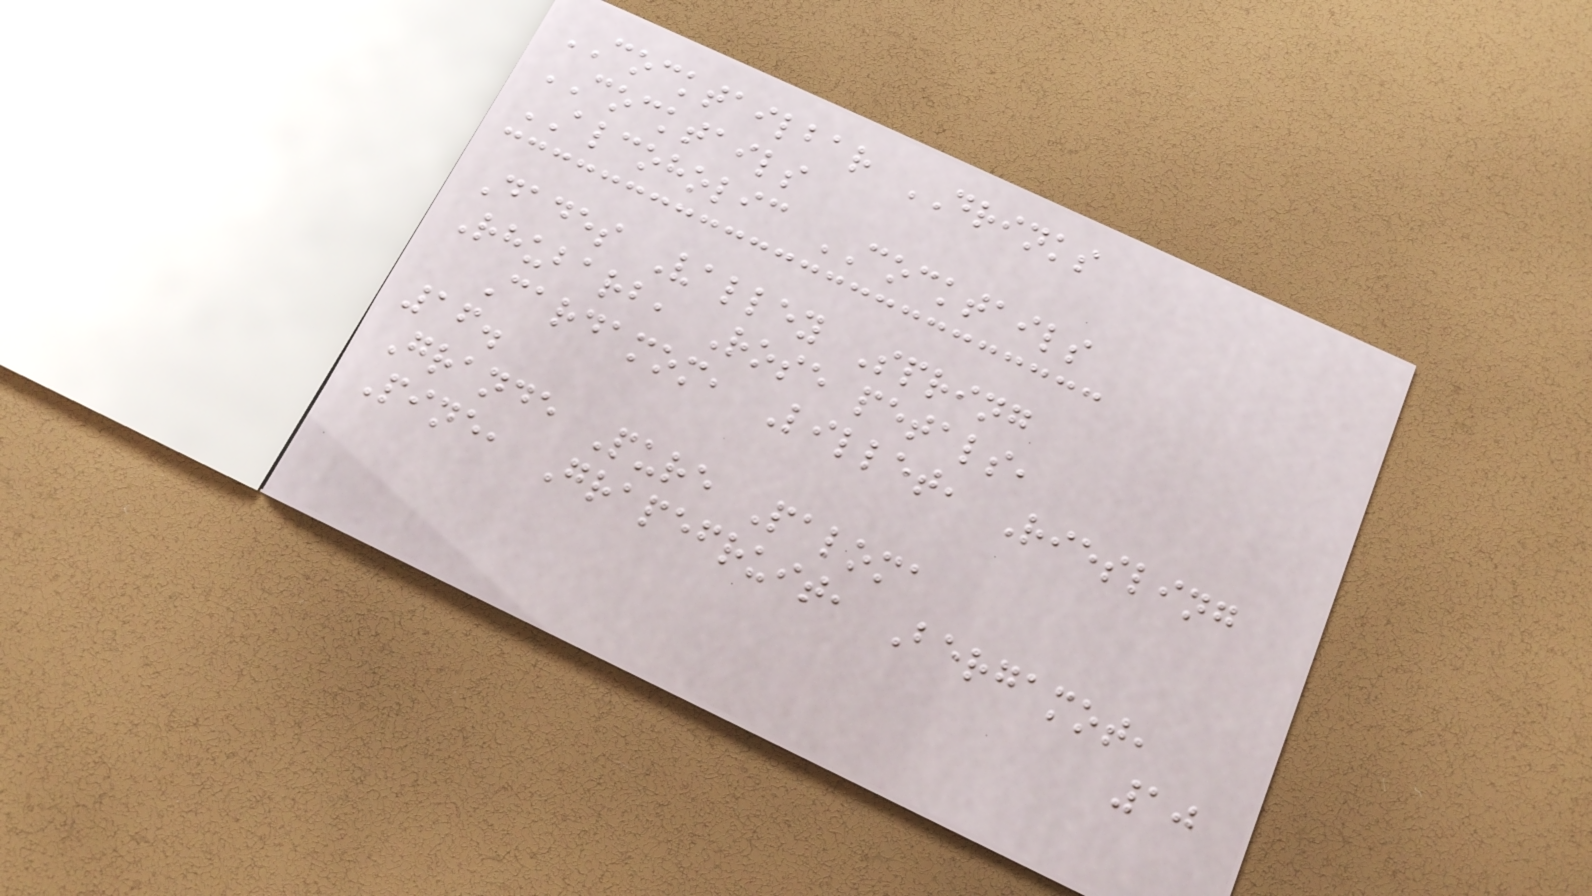COCKTAILBAR DRINKS
COCKTAILS
ALCOHOLIC COCKTAILS
Dades Valley Spring
Rhubarb, Rose petals,
Cardamom, Lillet, Riesling
16.
Grande Pure Paloma
Pine, Grapefruit, Bergamot,
10
